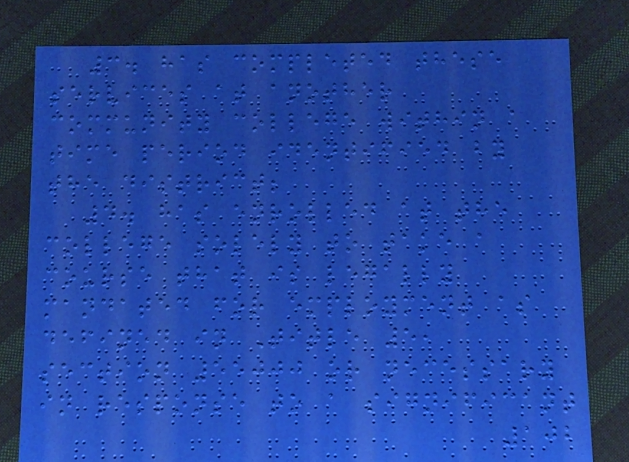3. has completed these
services at another
community college within a
time period identified by
the district;
4. has enrolled at the
college solely to take a
course that is legally
mandated for employment as
defined in Title 5,
section 55000 or necessary
in response to a significant
102
